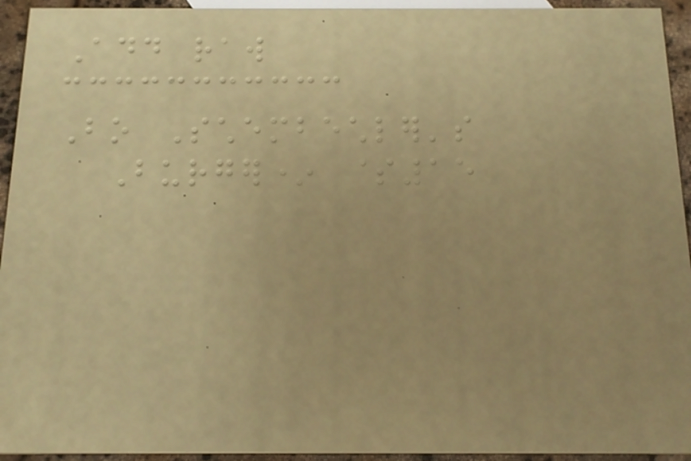Add raw
Bo Schembechler's
Burger* $15
